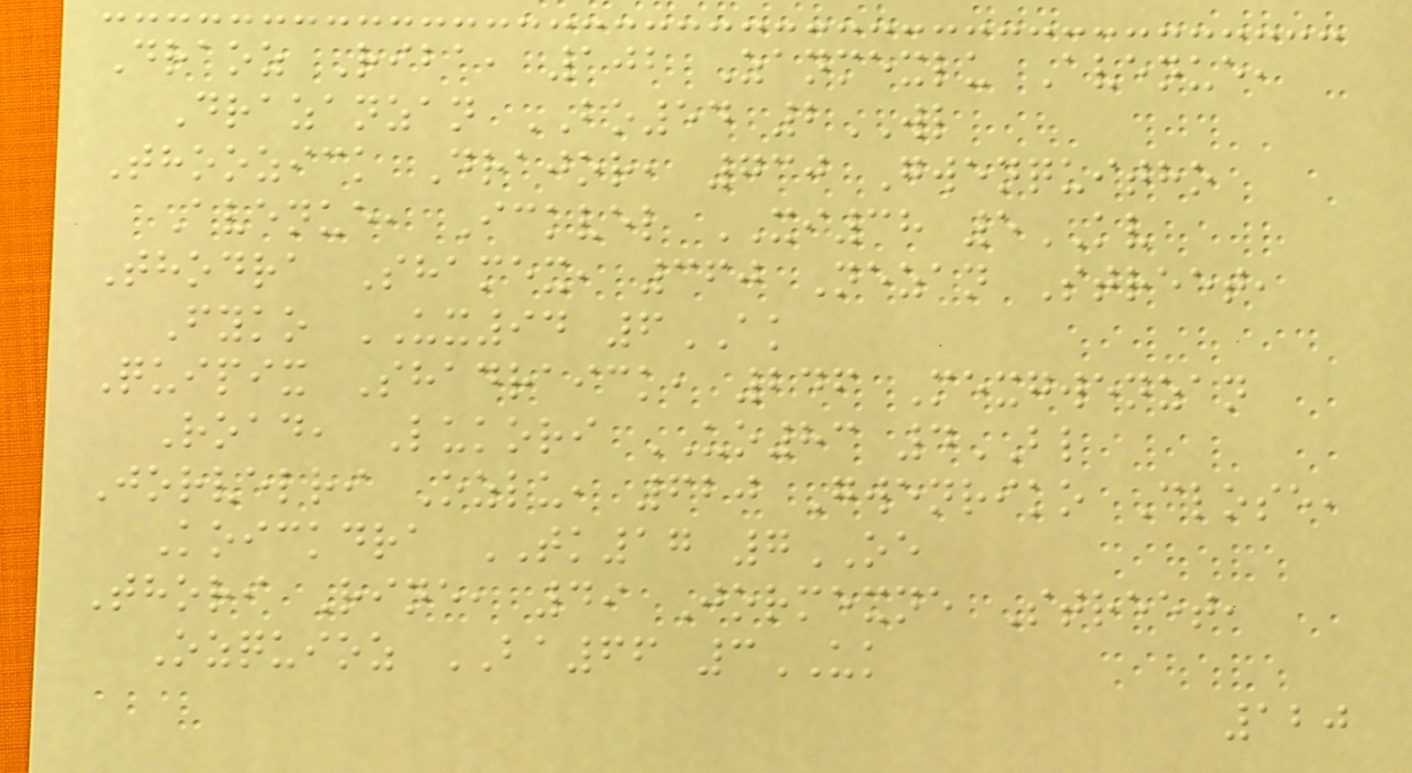Draoz Riba, 102 Zanmexlu Avenue,
Drazanzan BO54 2WL
Thoozick Drajor, 730 Gwenquitho
Avenue, Ickvel XI38 5KV
Thodra Shamex, 360 Nezan Street,
Fyko UX94 6AK
Quipix Shadraick, 246 Mexgwenzan
Road, Lukori UO83 4BL
Jorvelri Ozlu, 620 Gwenriko Close,
Koickdra TK17 7OE
Thori Rine, 49 Jormexne Street,
Ozquioz BA66 3UK
120
